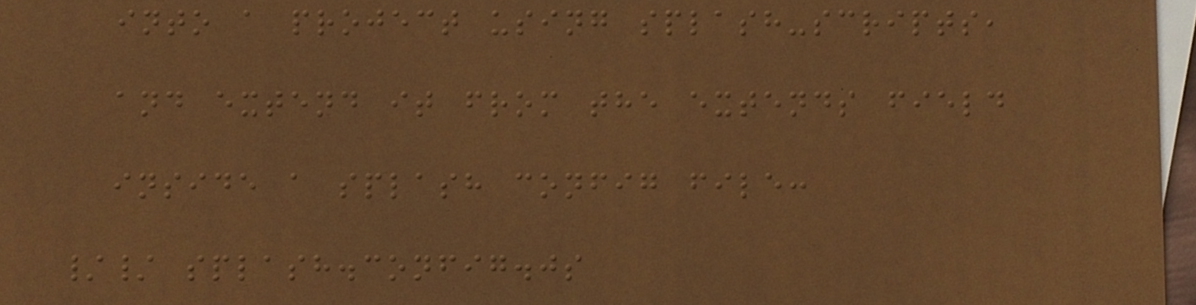into a project using splash-scripts,
and extend it from the extends field
inside a splash config file:
// splash.config.js
